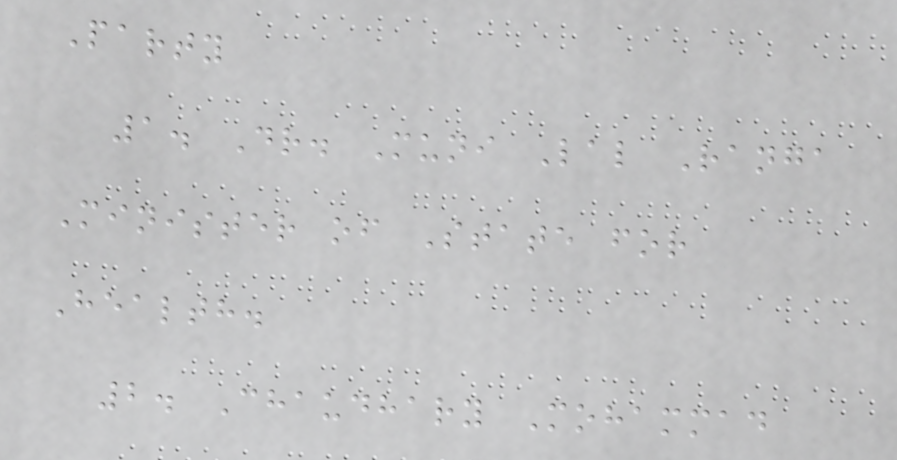Party
1. Dr. Muni Lal Ranga
Minister of State for
Health.
2. Chaudhary Mohammad
